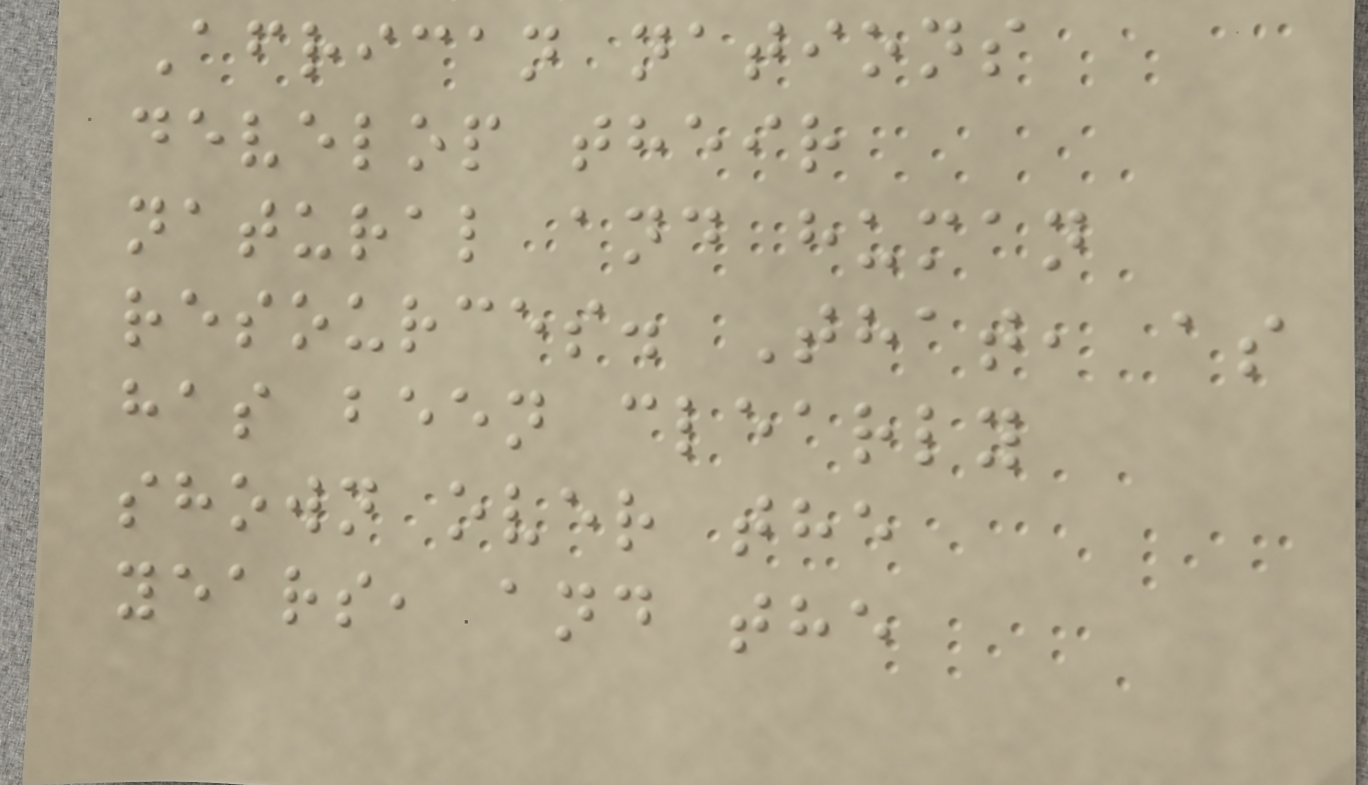African nations
develop their
natural and human
resources. That, as
has been clearly
shown over the
years, and the
